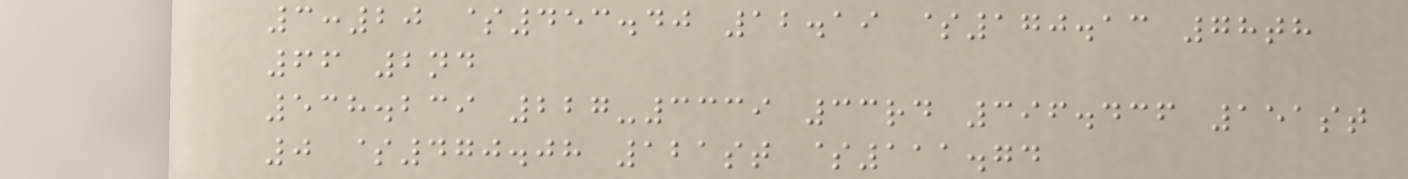3:20 $453.40 12.19 $170.13 78th
66 2nd
538.239 227-3339 33rd 396.436 151st
0 $470.08 121st $111.74
